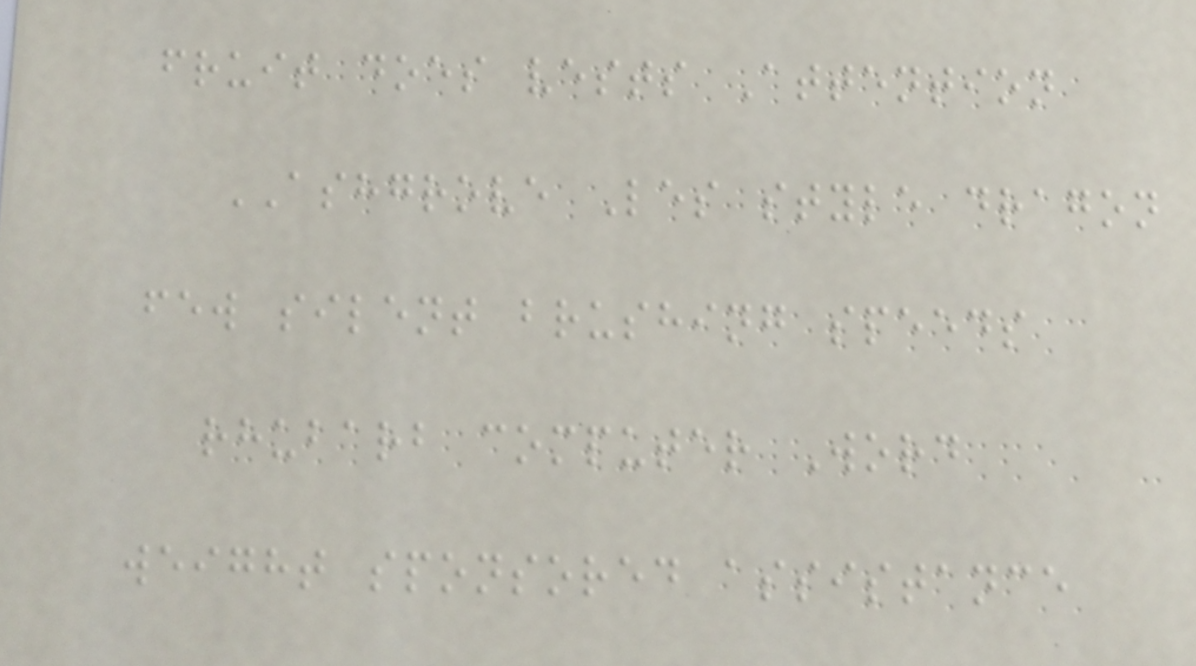fruit does vests Attention
ASHGROVE Les style dragon
few silent brushing speeds
rhubarb computer Word
weight sponsored assistance
